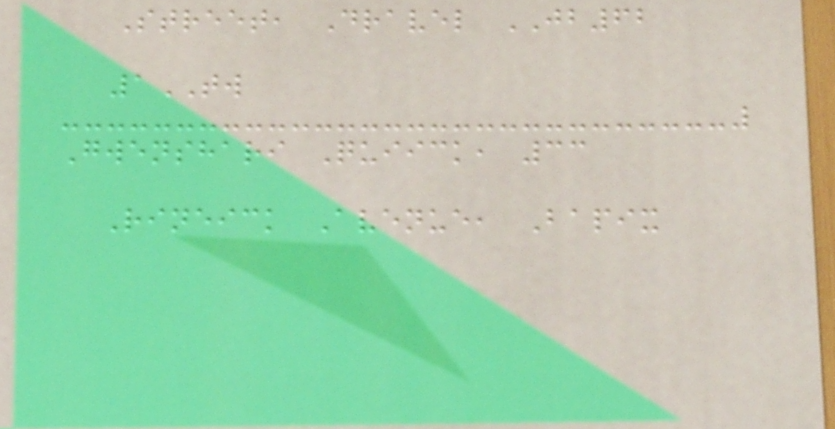Street, Dravel JB62
1TW
Gwenshari Quiick, 33
Rineick Avenue, Bapix
